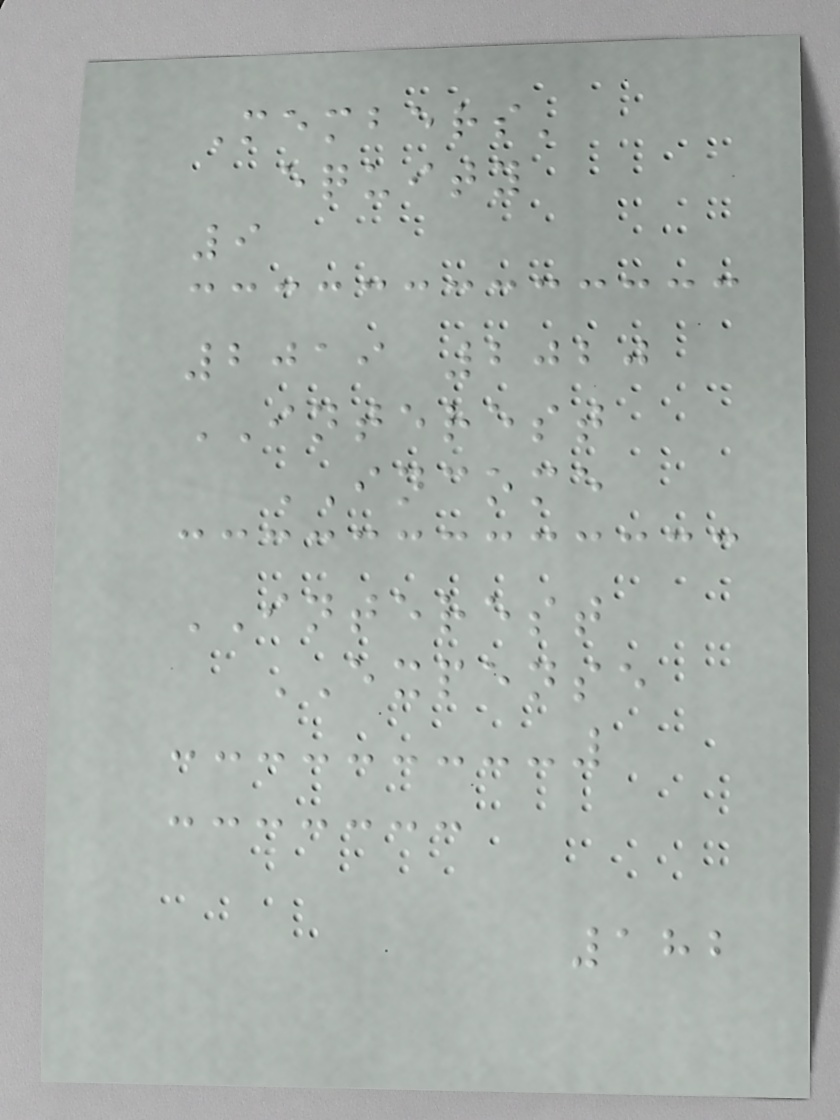Members'
equity
9
2019 2020
INTEREST
INCOME
INTEREST
EXPENSE
182
